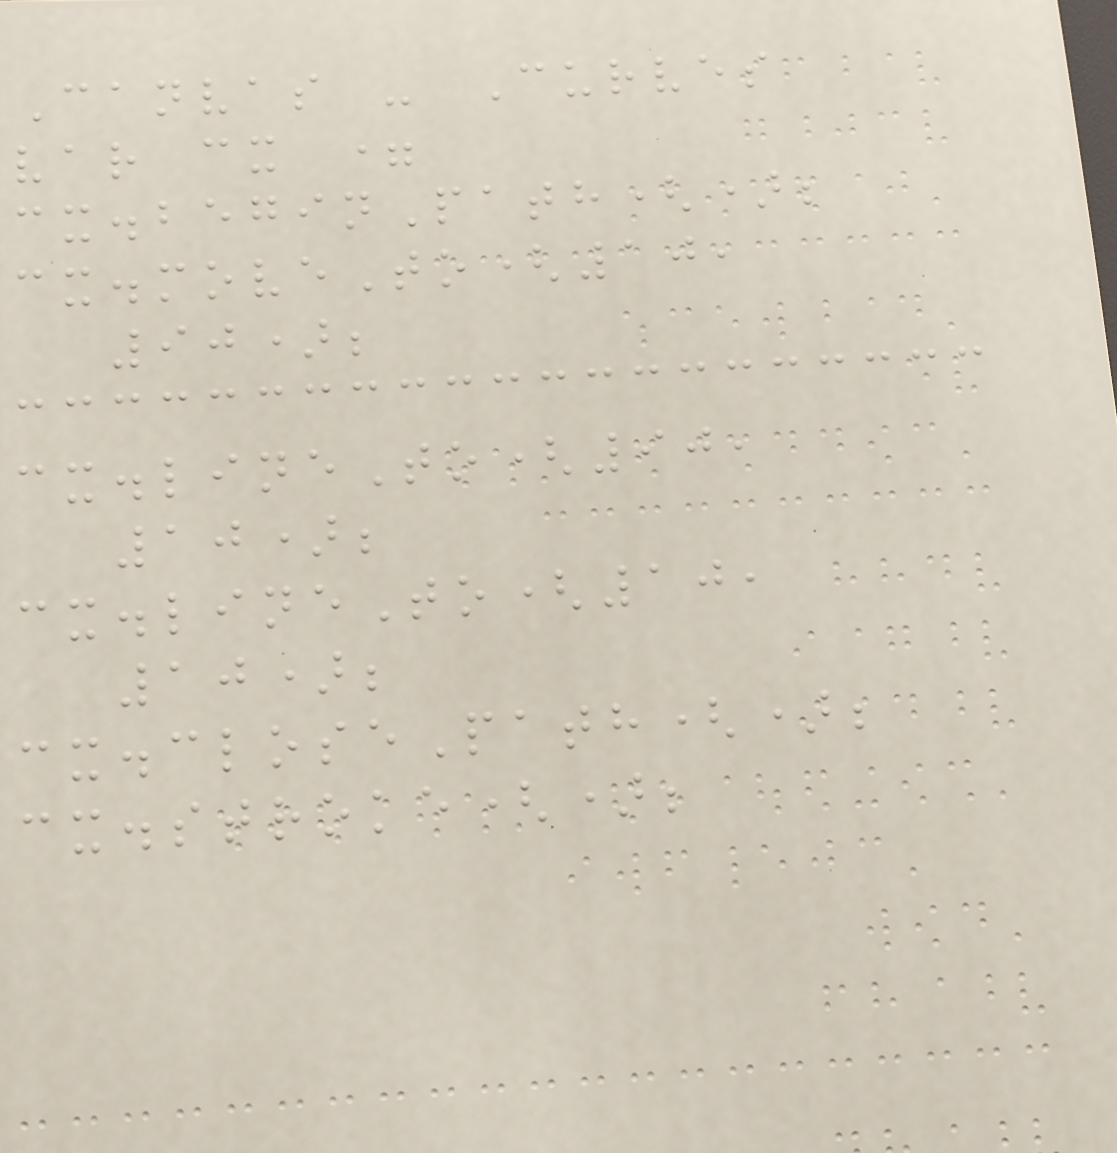Canvas - Curves
var cx =
cx.beginPath();
cx.moveTo(10,
90);
cx.lineTo(90,
10);
cx.lineTo(10,
10);
cx.closePath();
cx.stroke();
